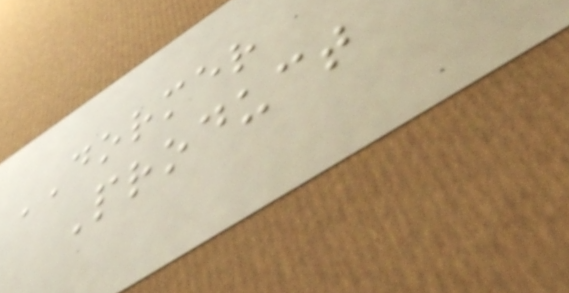DORMER
Product
